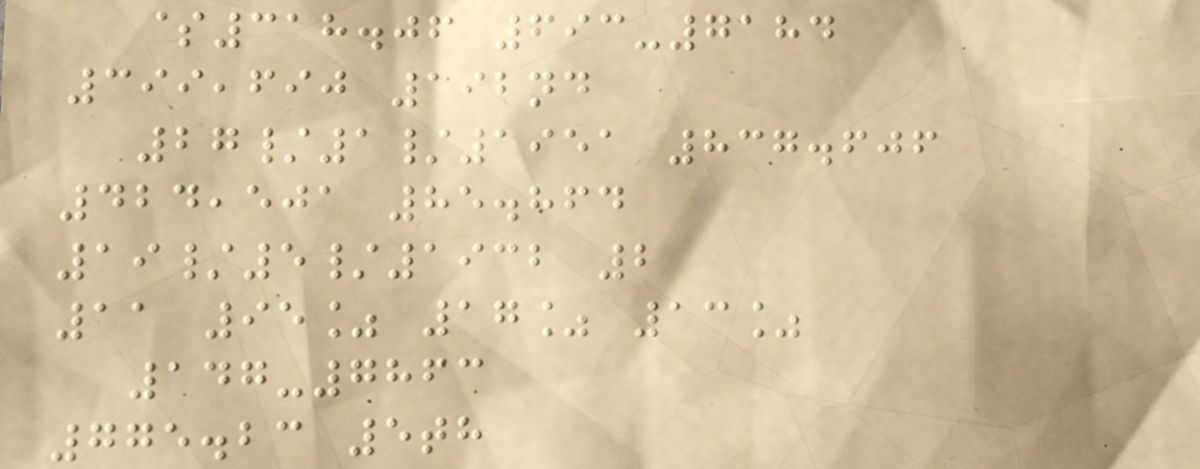$318.06 693-7184
399,690 192nd
27/1/1951 837.606
424,501 85.864
19/5/1932 2
11 95% 17% 13%
147-7863
775.23 5th
